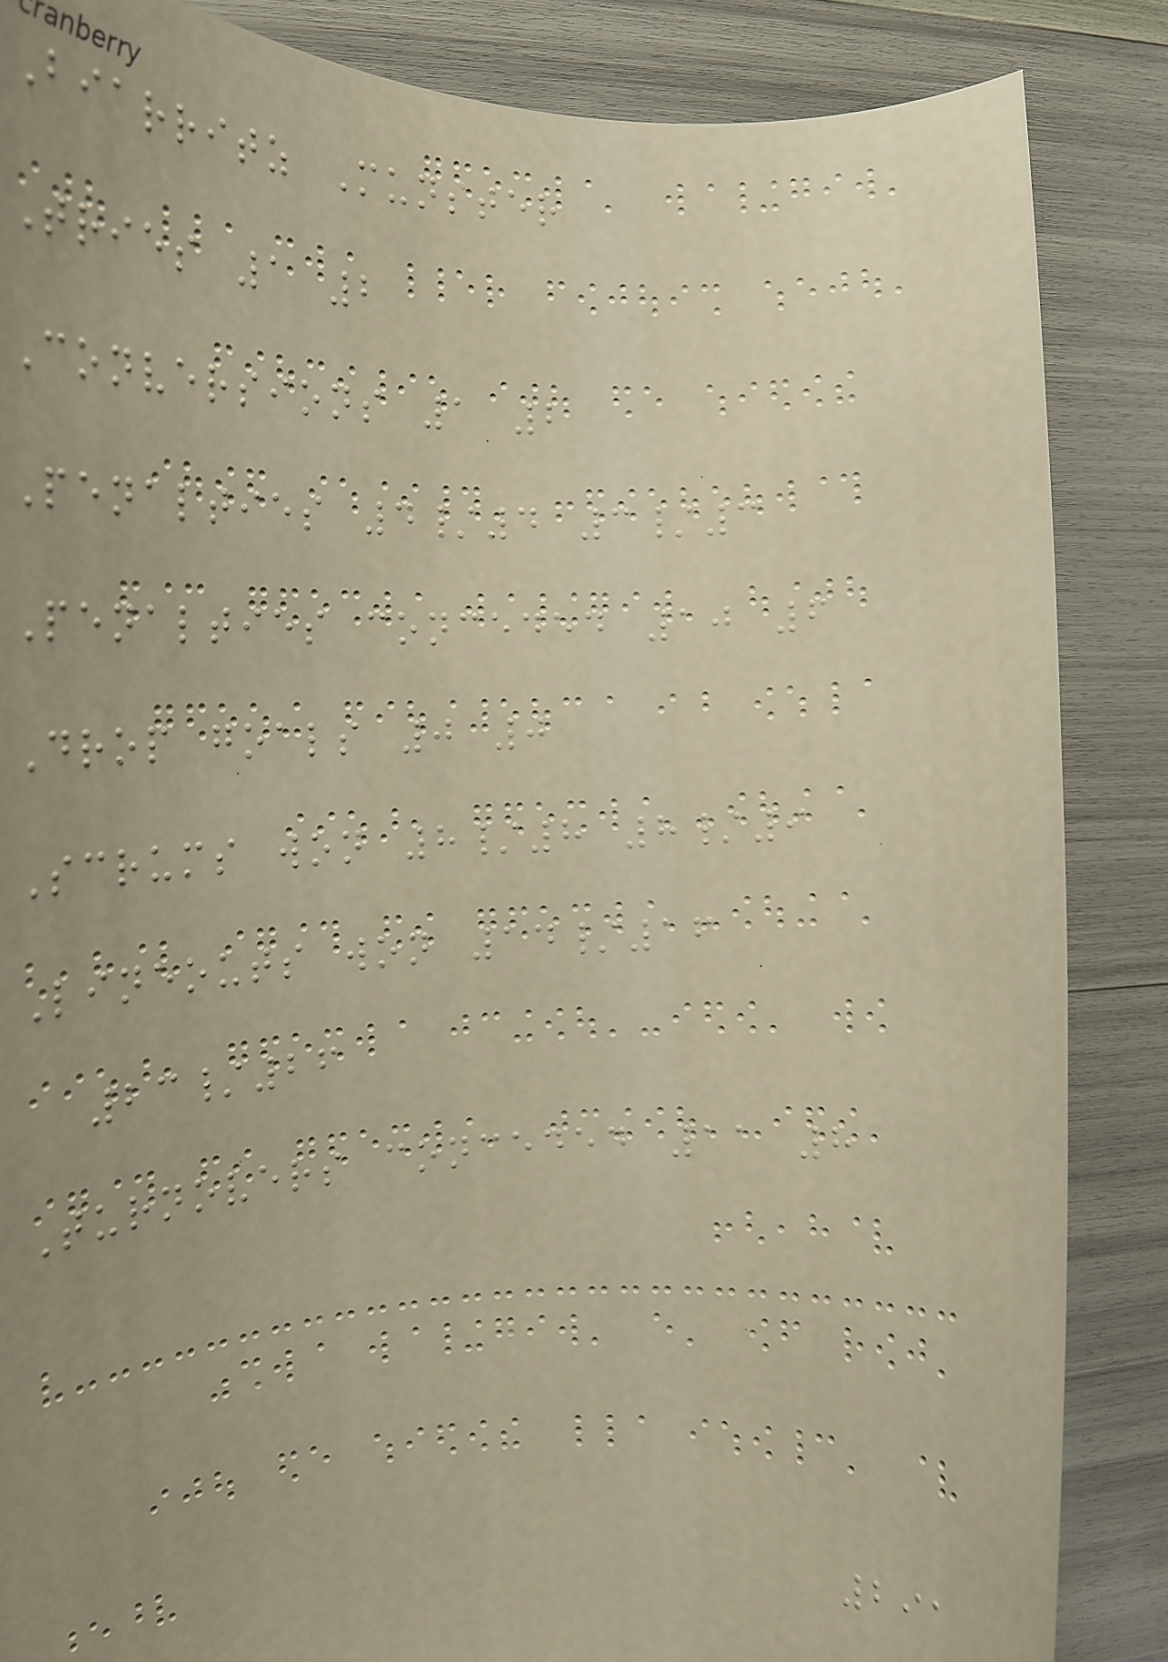Biarritz Munster
Tries 1 2
Conversions 1 2
Penalties 4/4 3/3
Penalties conceded 10 6
Drop goals 0 0
Scrums won 8/8 8/9
Lineouts won 14/16
23/26
Turnovers conceded 11 8
291
